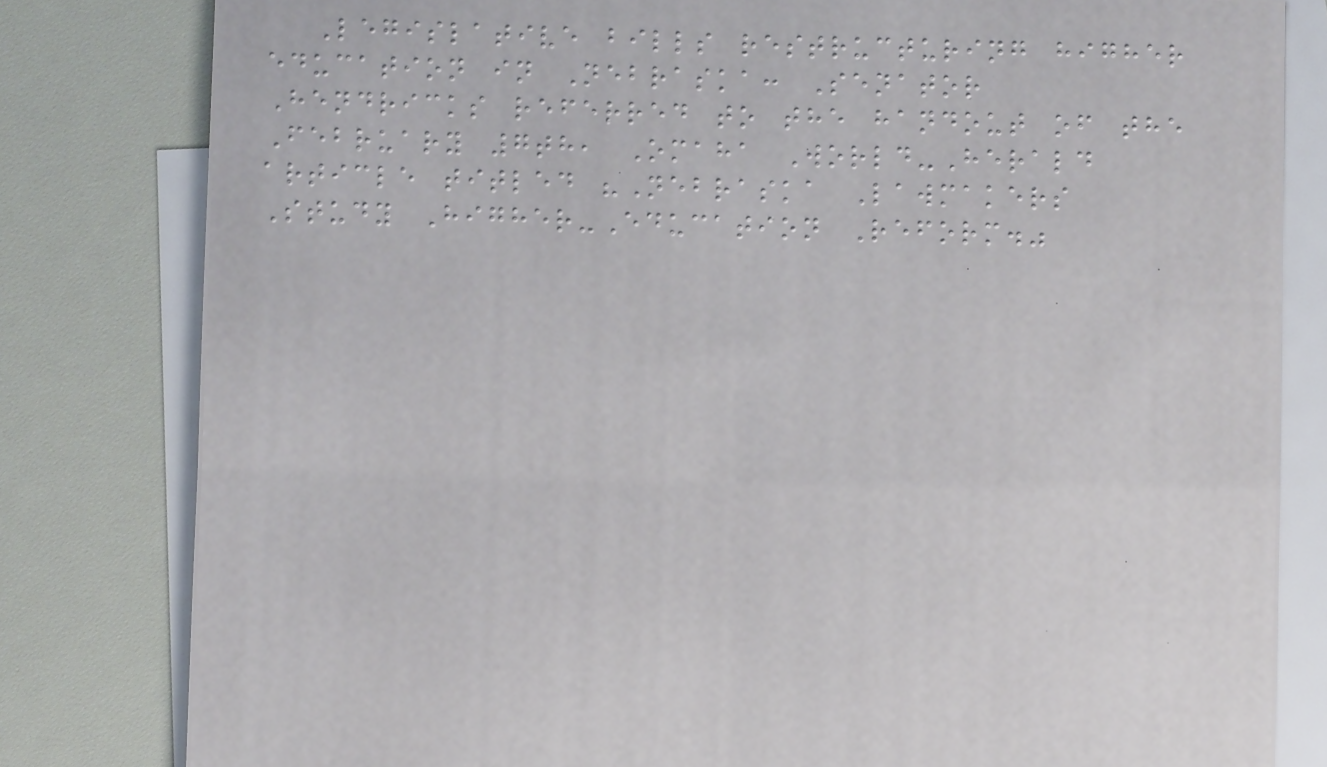Legislative bills restructuring higher
education in Nebraska: Senator
Hendricks referred to the handout of the
February 7th, Omaha World-Herald
article titled "Nebraska Lawmakers
Study Higher-Education Reform."
